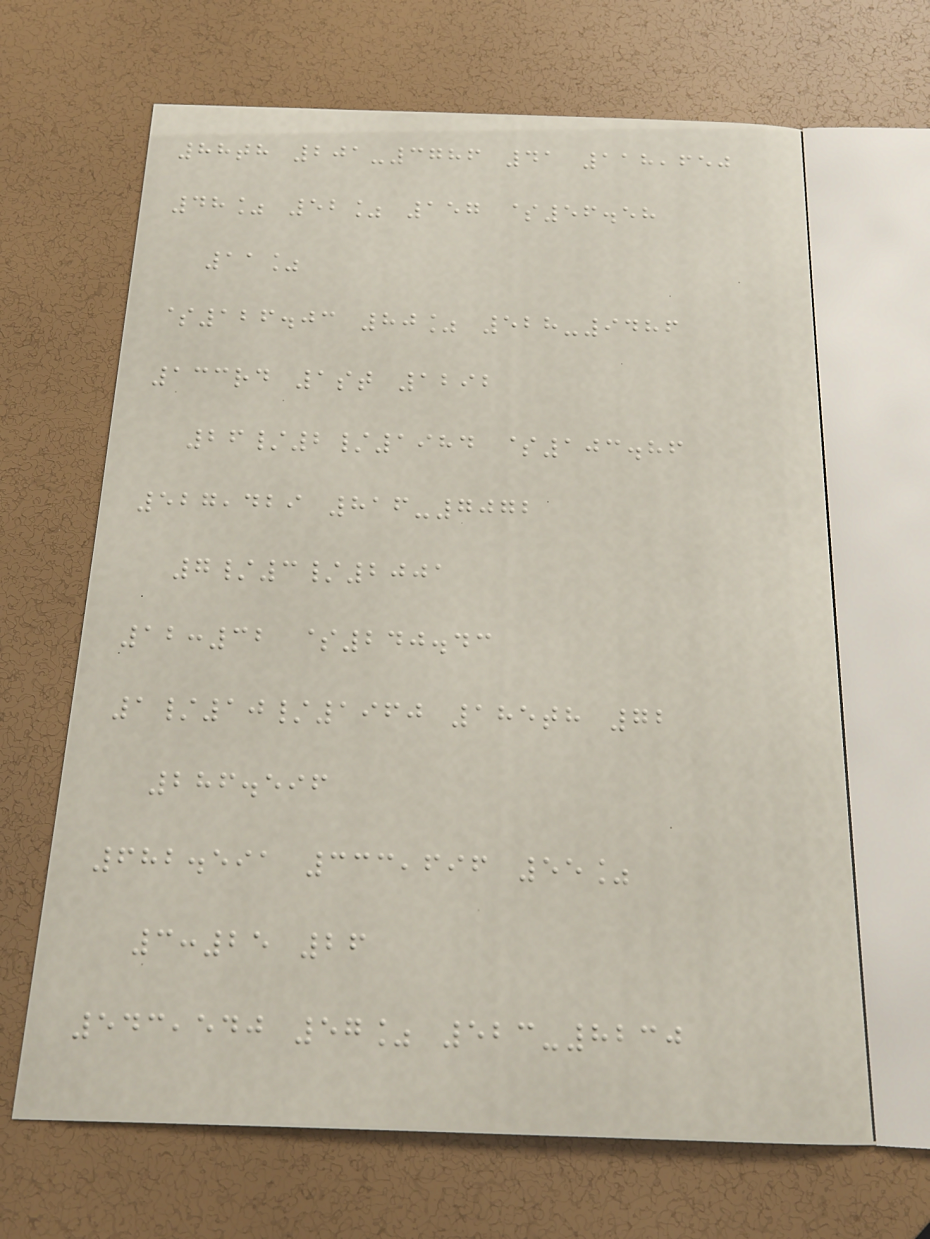88th 201-3786 41 118,650
48% 52% 157 $56.58
11%
$126.03 80% 528-9486
133rd 1st 1292
26/2/1984 $103.86
527,429 816-7072
7/3/2001
12:32 $240.43
1/10/1960 185th 72
286.596
682.591 333,696 55%
3:25 26
543,540 57% 523-8230
